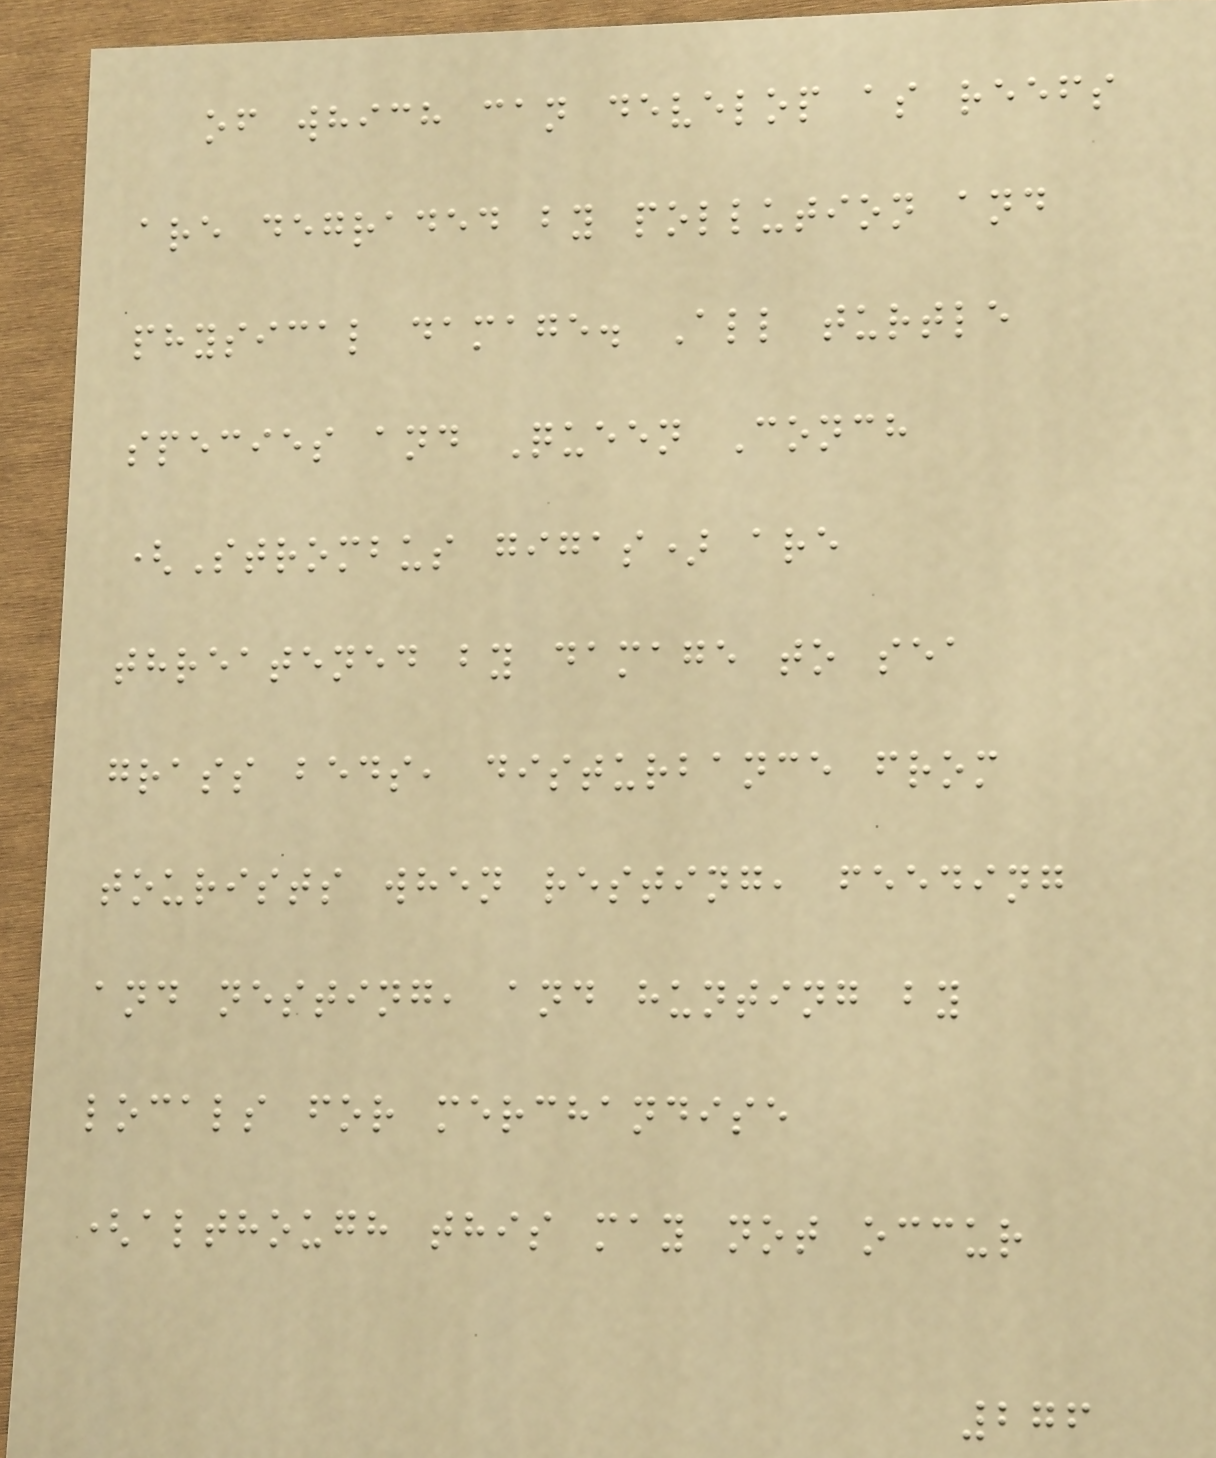of which can develop as reefs
are degraded by pollution and
physical damage. All turtle
species and Queen Conch
(Strombus gigas) are
threatened by damage to sea
grass beds, disturbance from
tourists when resting, feeding
and nesting, and hunting by
locals for merchandise
(although this may not occur
276
